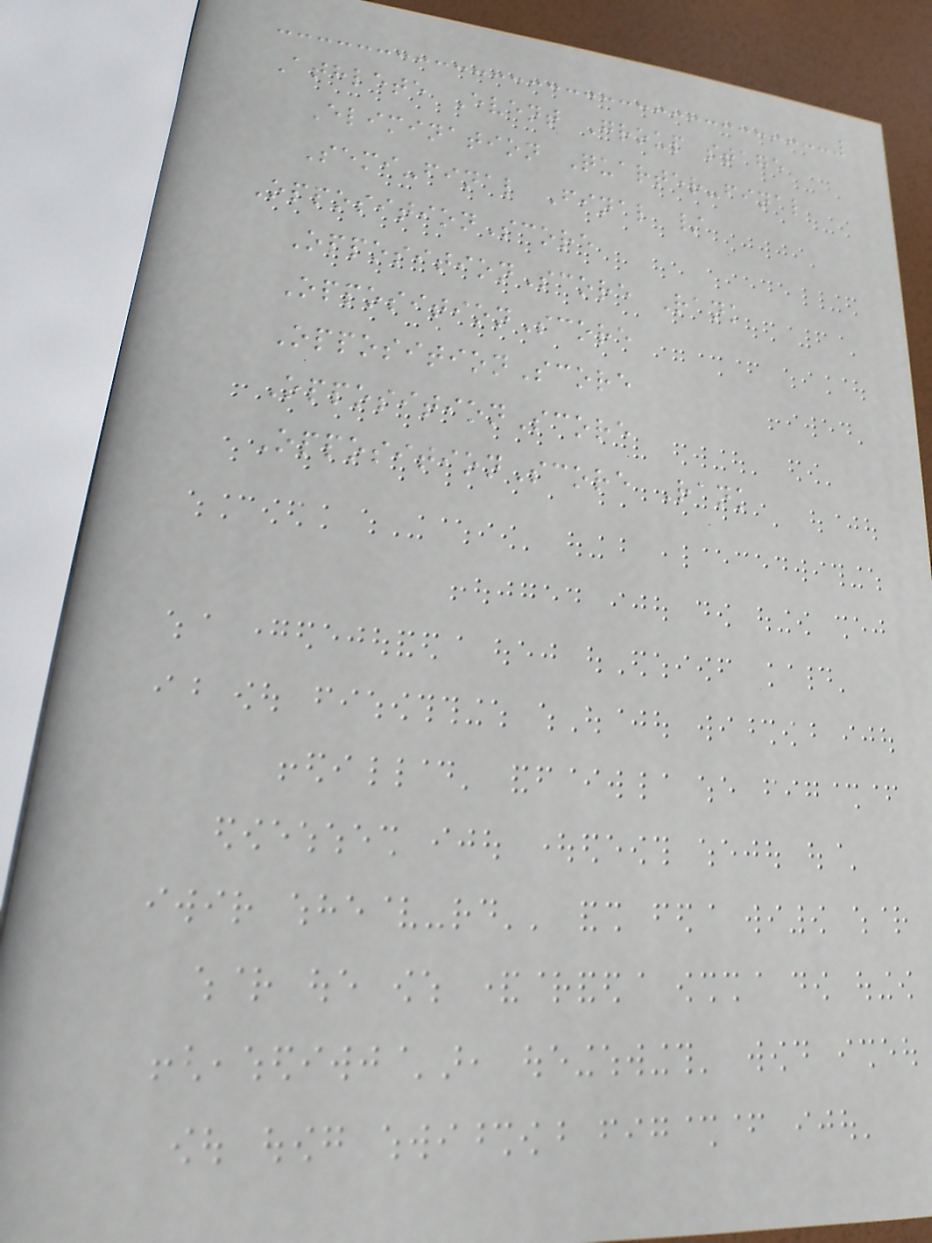Athlete Event Group stage
Elimination Quarter-final
Semi-final Final /
OppositionScore
OppositionScore Rank
OppositionScore
OppositionScore
OppositionScore
OppositionScore Rank
